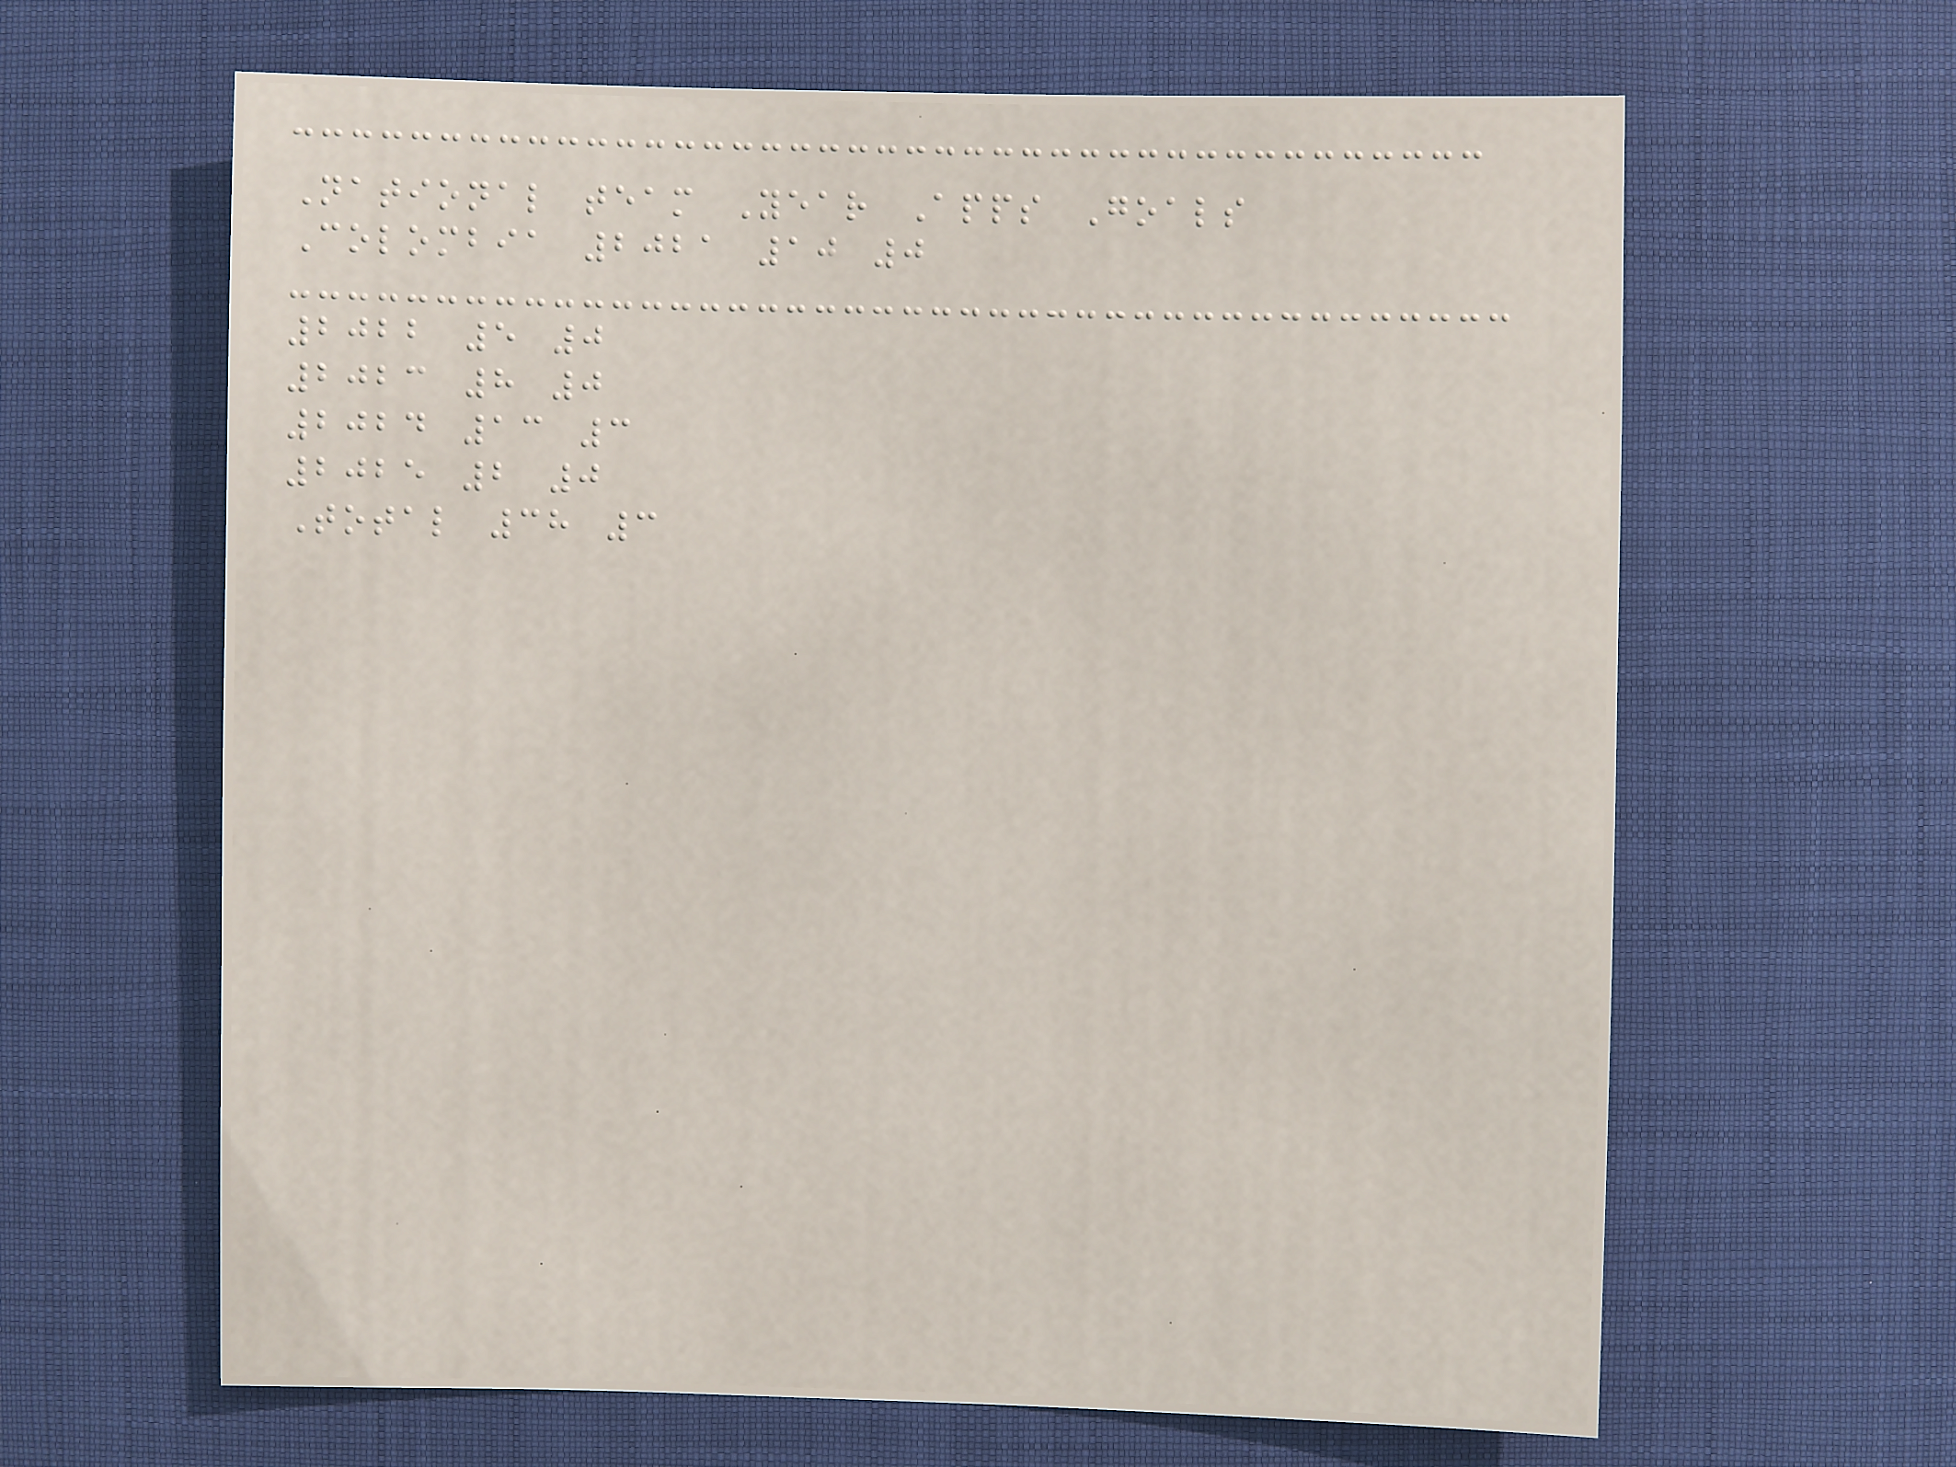National team Year Apps Goals
Colombia 2021 10 0
2022 5 0
2023 8 0
2024 13 3
2025 2 0
Total 38 3
